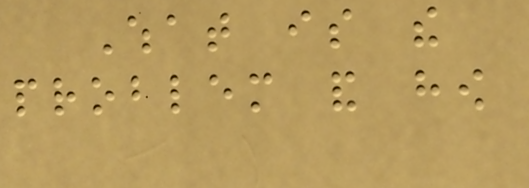What is the
problem and how
